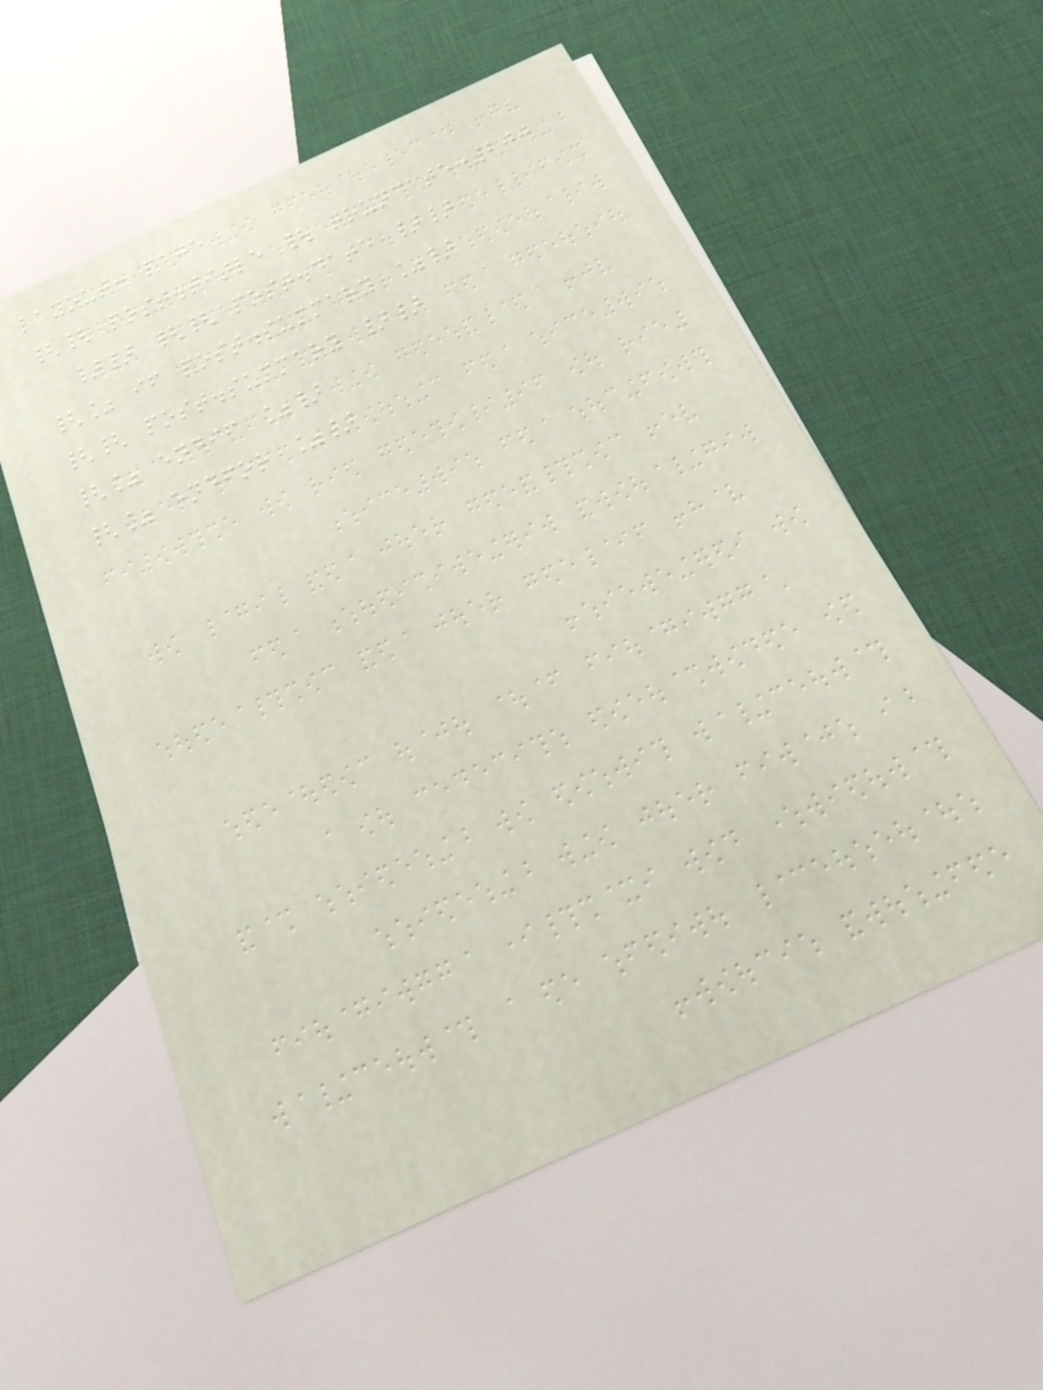layout: page
{{ post.title | truncate:200
}} {{ post.date }}
{% if post.summary %}
{{ post.summary }}
{% endif %}
{% endfor %}
